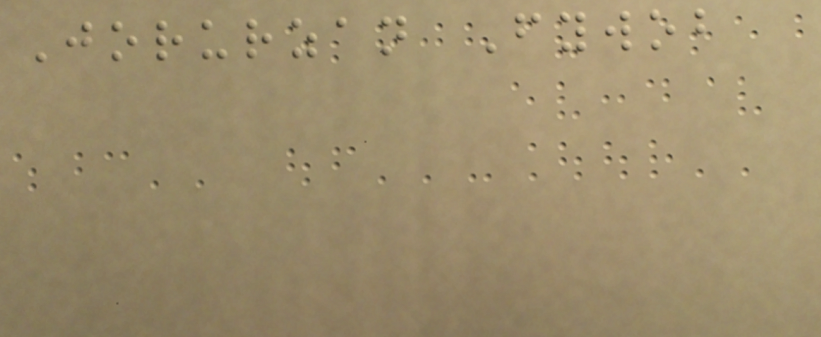Jorurzan Fywob
